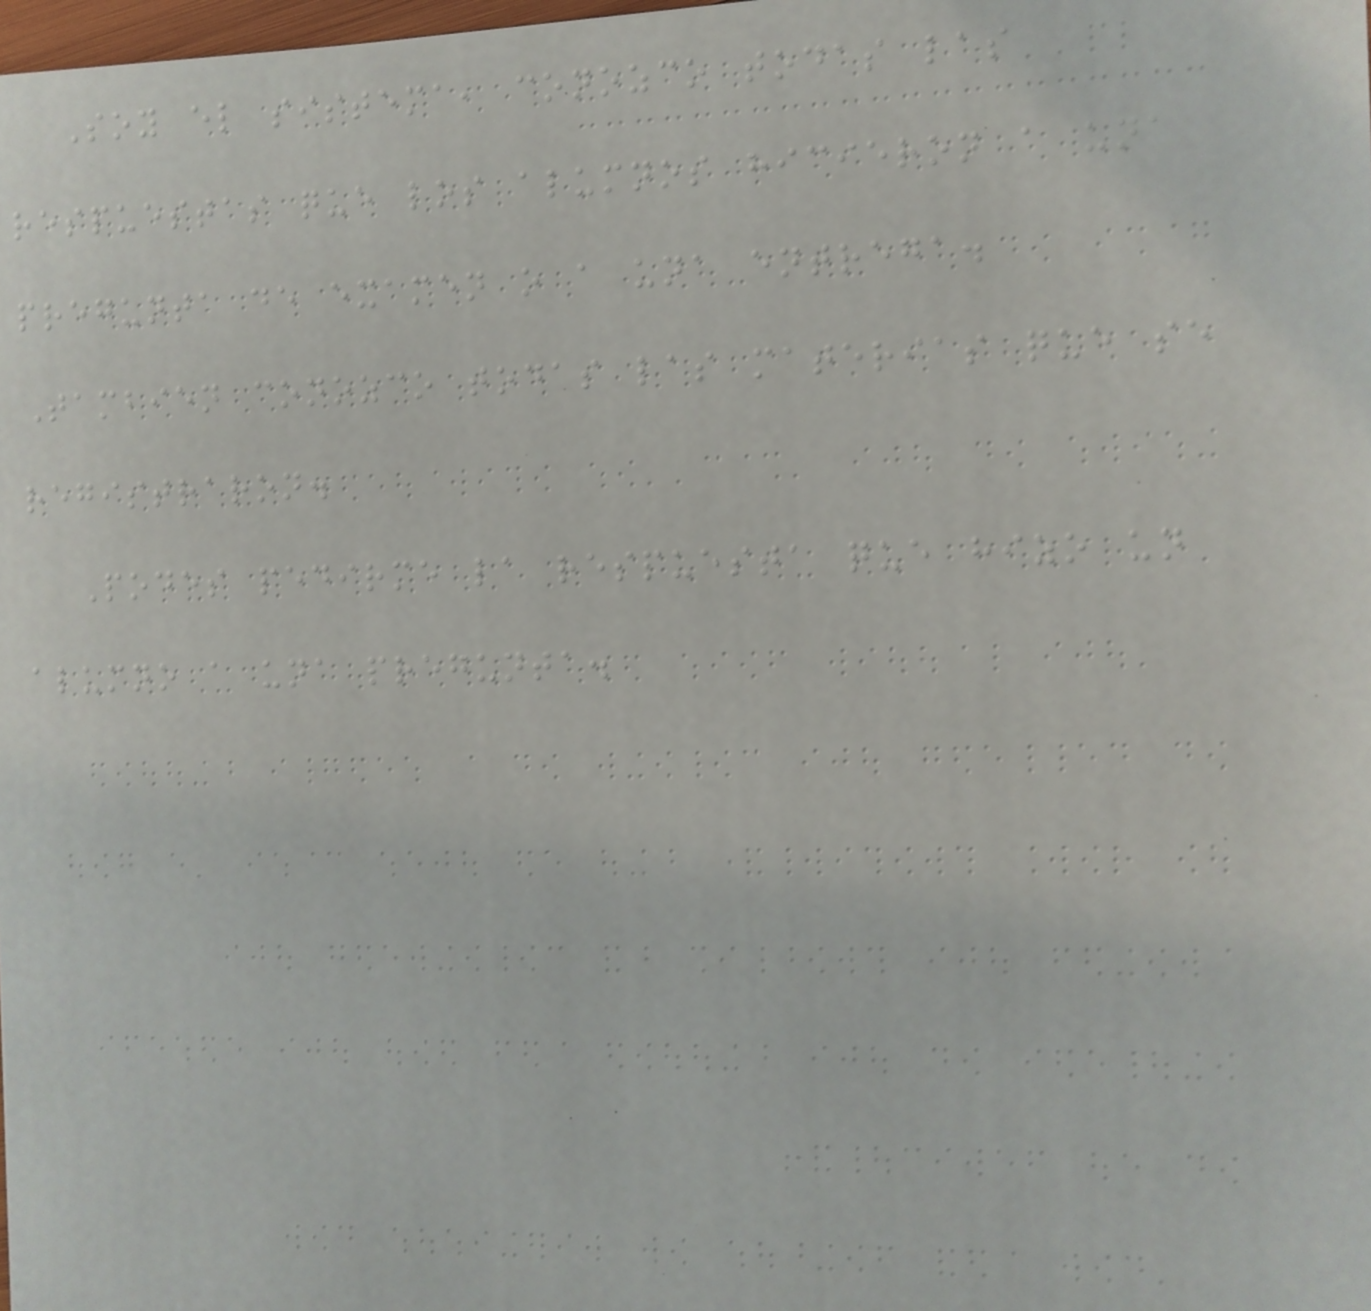Soy el sistema, conozco todas las
respuestas que los alumnos hicieron a una
pregunta de examen o a una entrega.
Tambien conozco todas las materias que se
registraron.
Podes pedirme la respuesta que hizo un
alumno a una pregunta.
